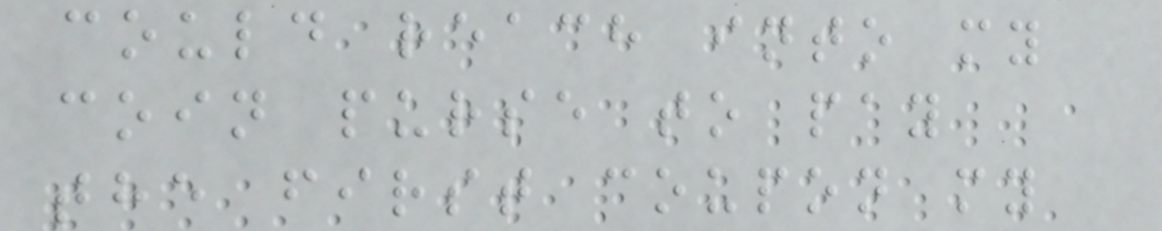could reach into my
coin purse to pay
the first coupon my
